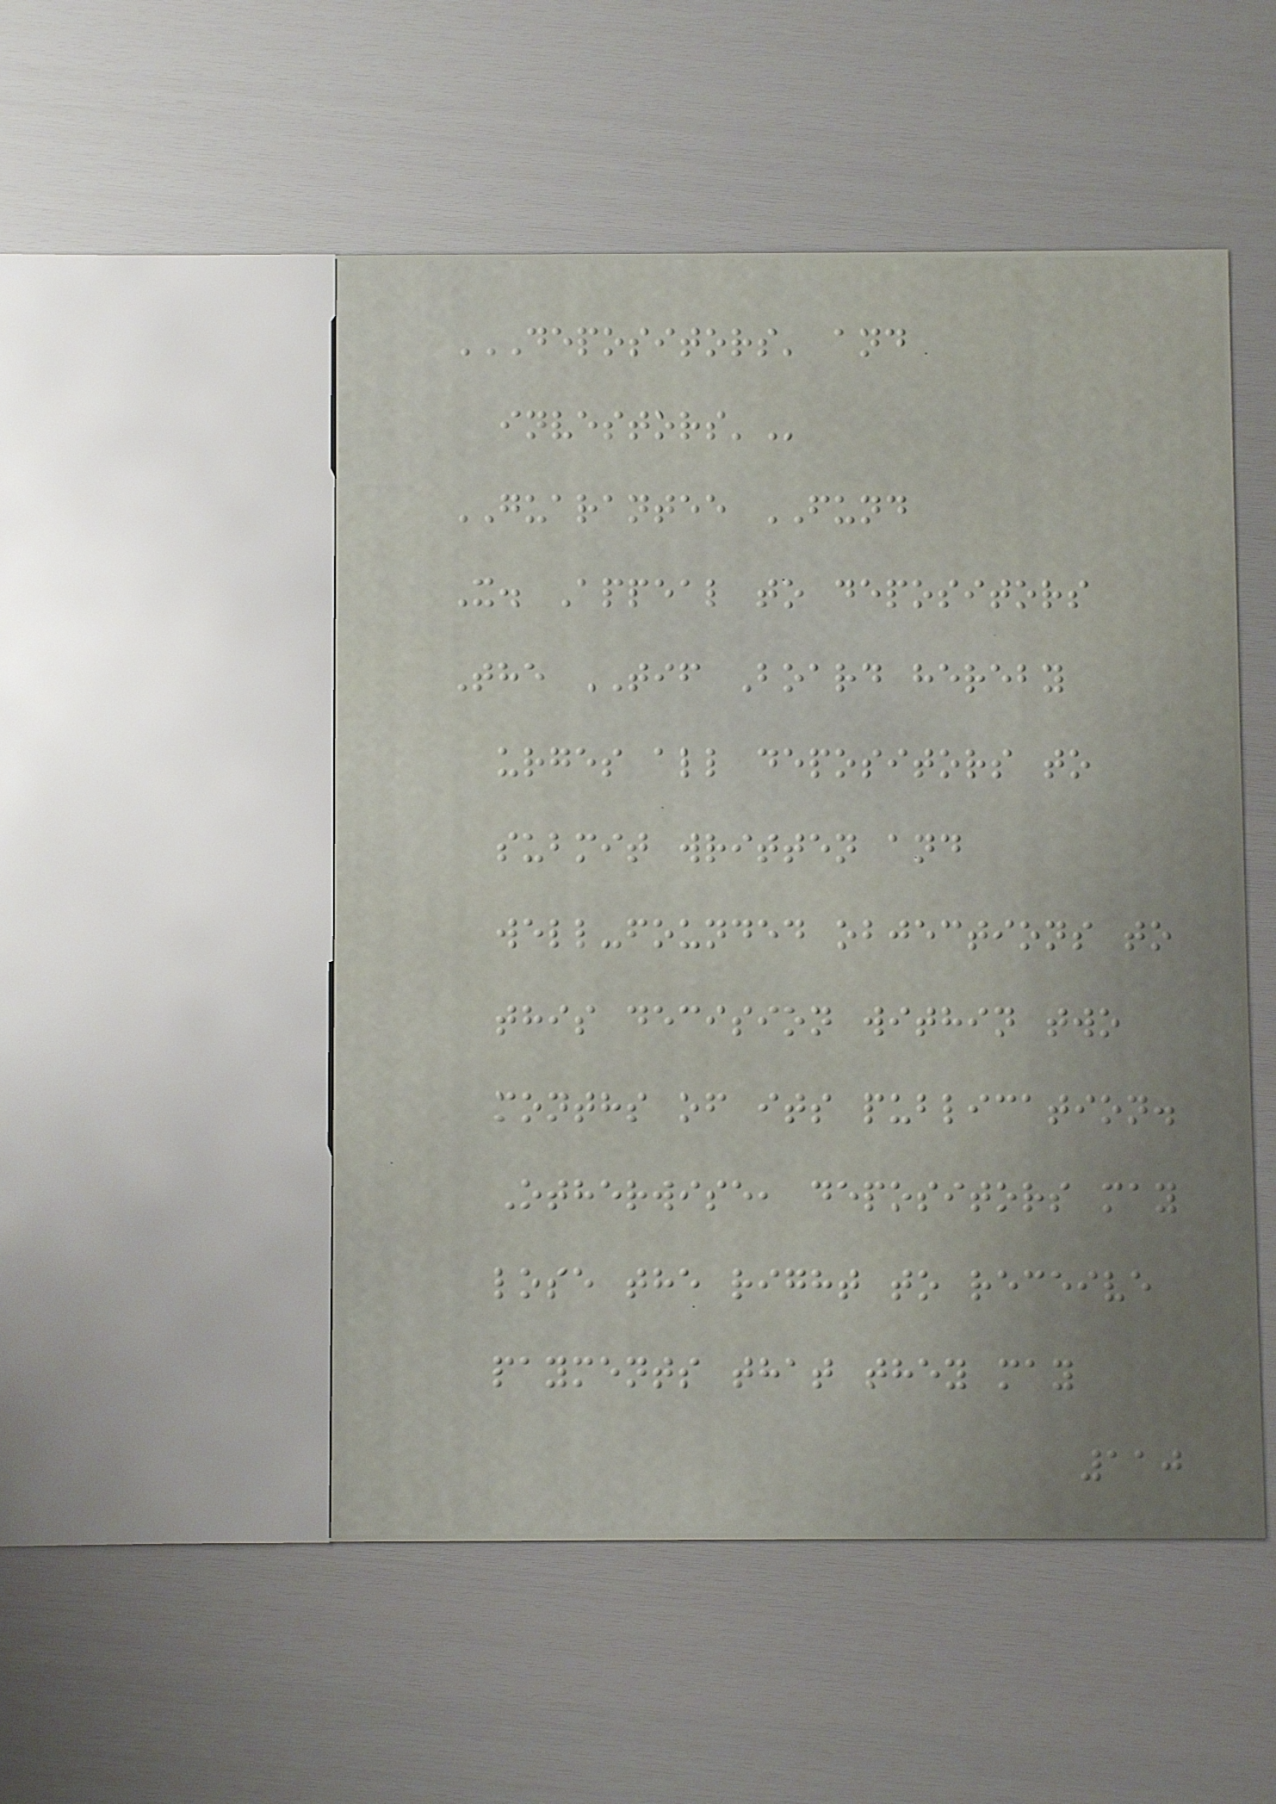DEPOSITORS' AND
INVESTORS'
GUARANTEE FUND
X. Appeal to depositors
The TIF Board hereby
urges all depositors to
submit written and
well-founded objections to
this decision within two
months of its publication.
Otherwise, depositors may
lose the right to receive
payments that they may
110
